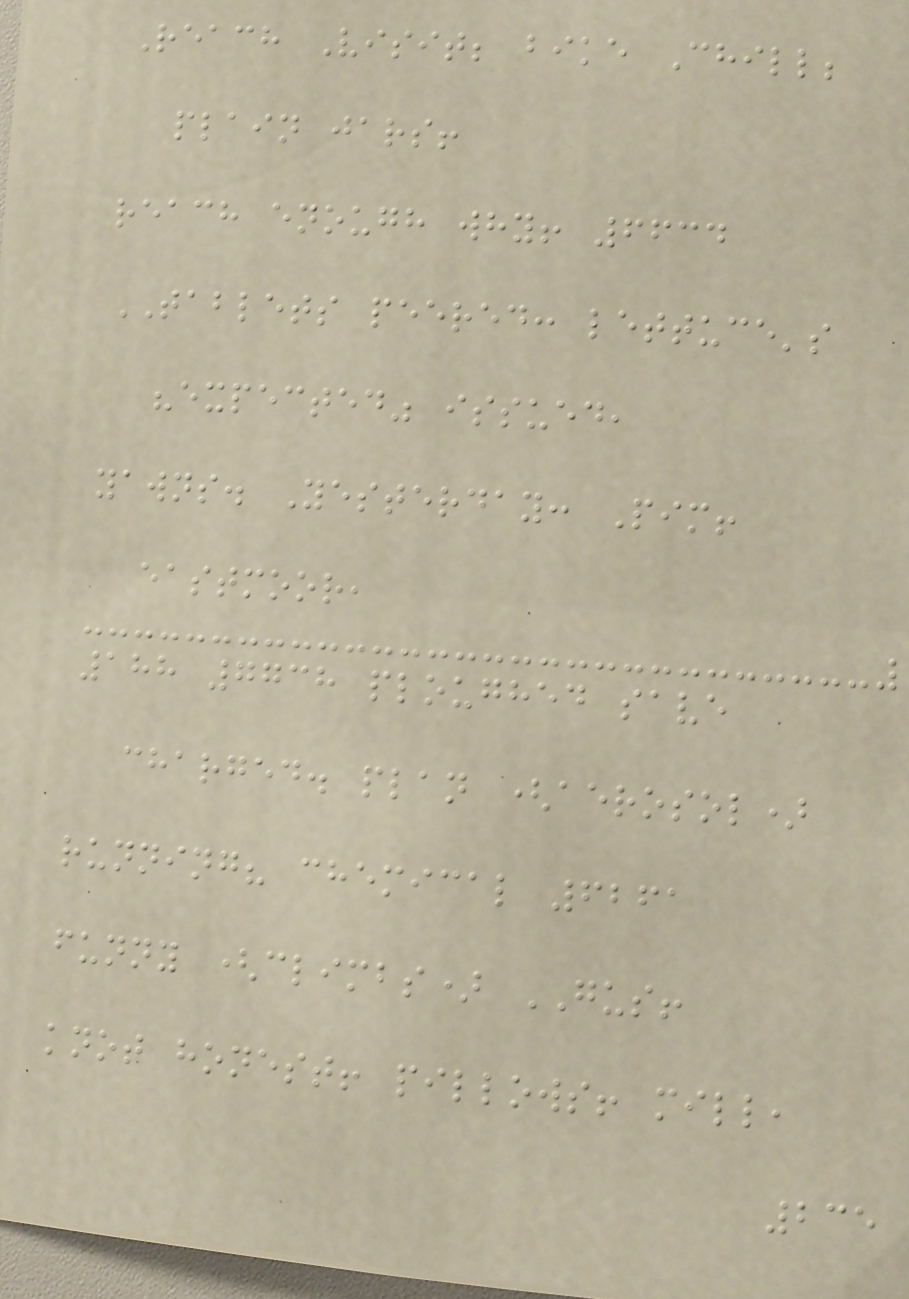Reach Visit; bike Chill;
plain jars!
reach enough why! 6634
TABLETS peered: lettuce's
"expected" issued,
yawns. Yesterday: Pim!
eastmoor,
188 7738 ploughed save
charged. plan (aerosol)
running? chemical 6261
funny (climbs) GUS!
knot honest! pillows! mill,
235
